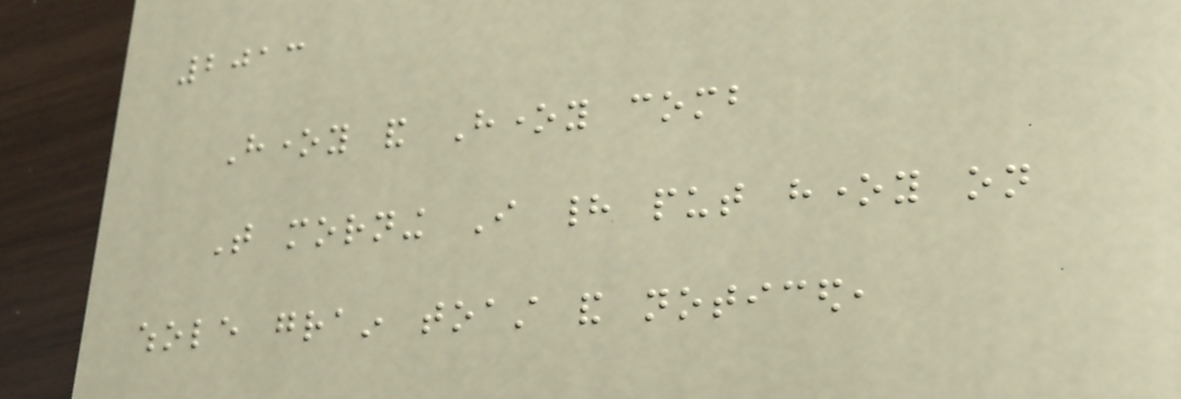2013
Honey and Honey comb
That morning I had put honey on
whole grain toast and noticed,
